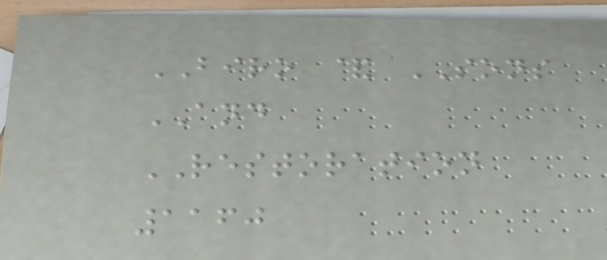BIRO & SONS
AND
RESTORATION
1160
